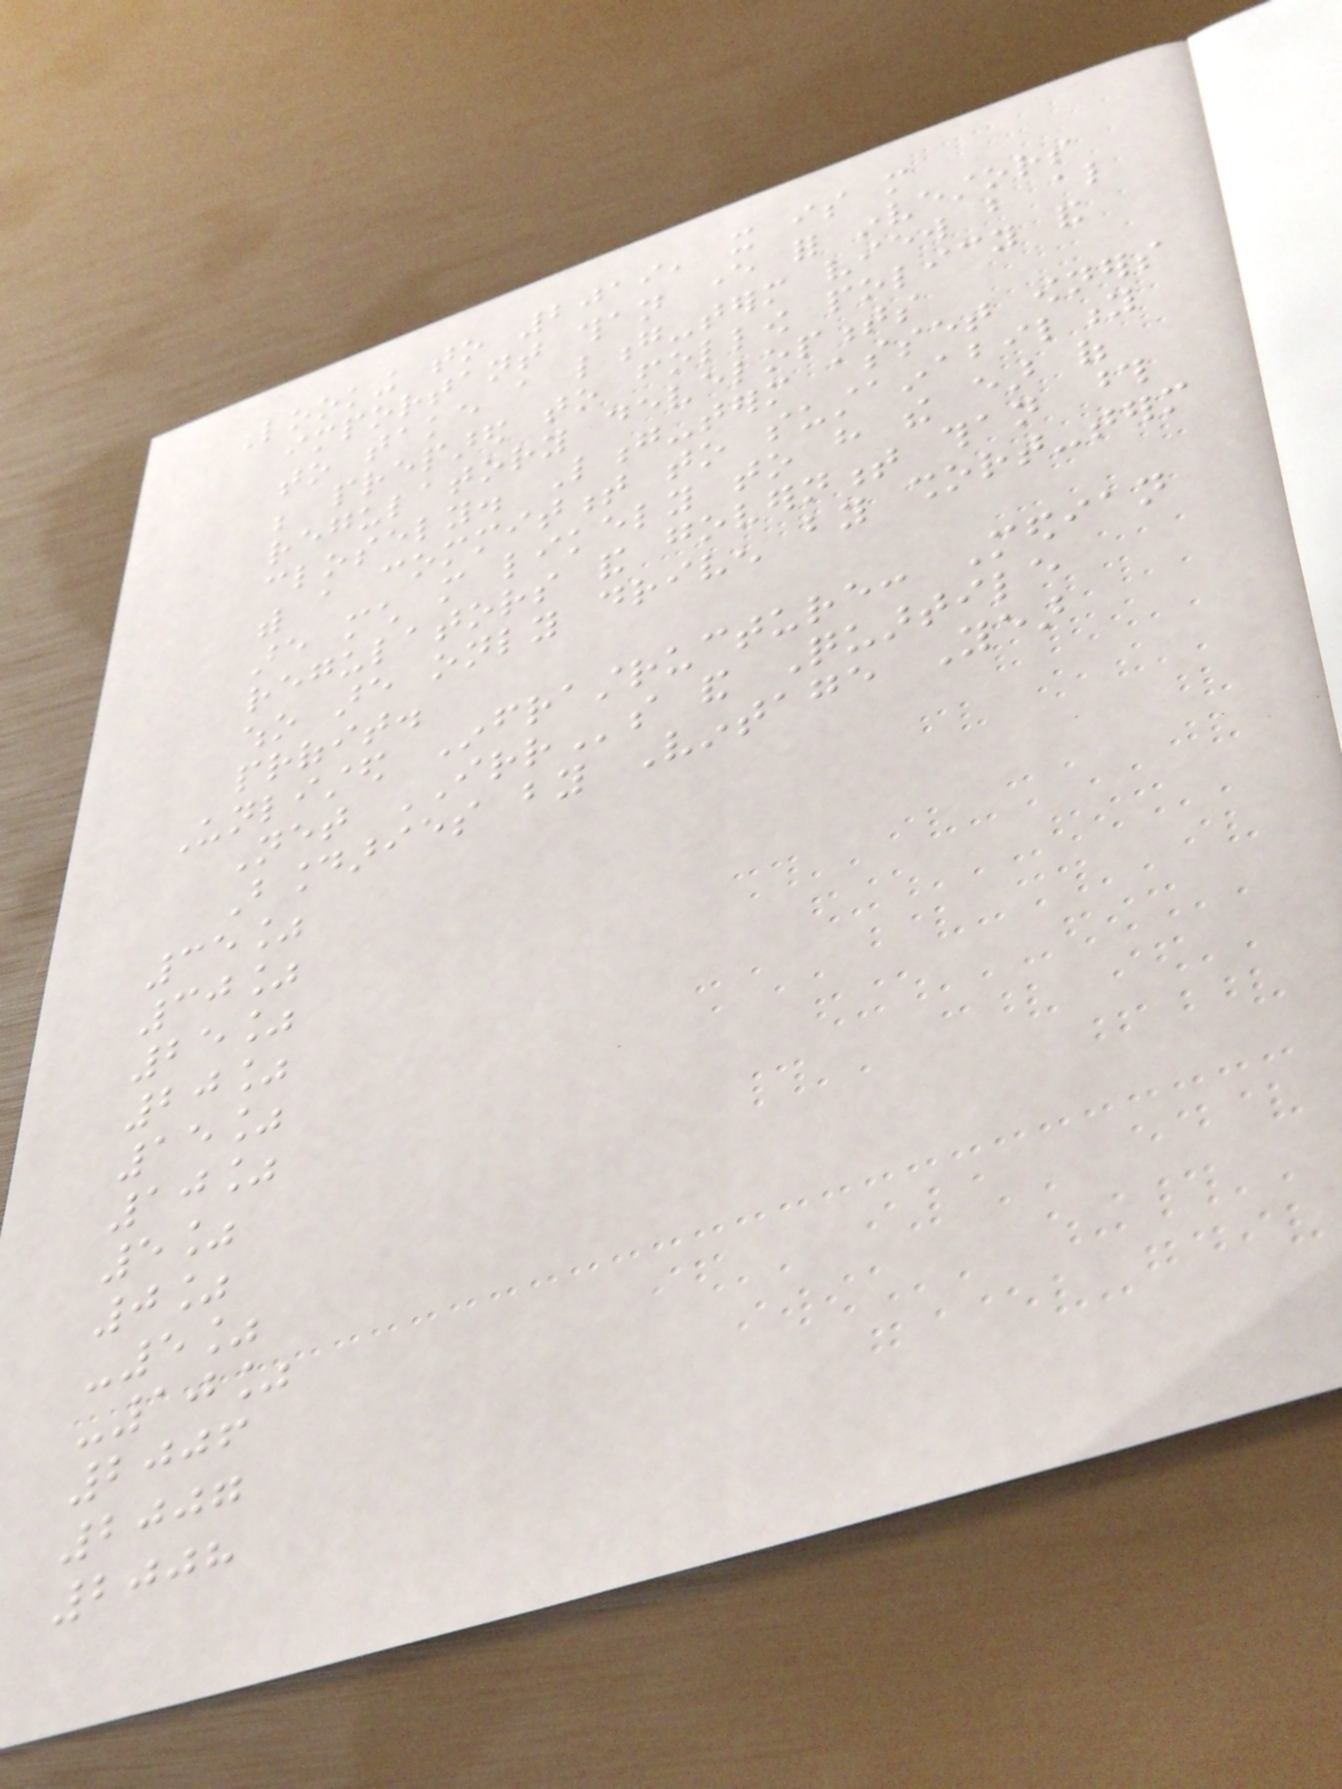Looking to 2019, it is more
important than ever for investors
to take a long-term view but also
be prepared to follow policy and
regulatory developments
closely. Long-term asset owners
with a commitment to sustainability
are much more likely to have the ear of
regulators and government than those
who are only driven by short-term
profit.
Unlisted Infrastructure: Median
Net IRRs and Quartile
Boundaries by Vintage Year
35%
30%
25%
20%
15%
10%
5%
0%
-5%
-10%
2006
2007
2008
